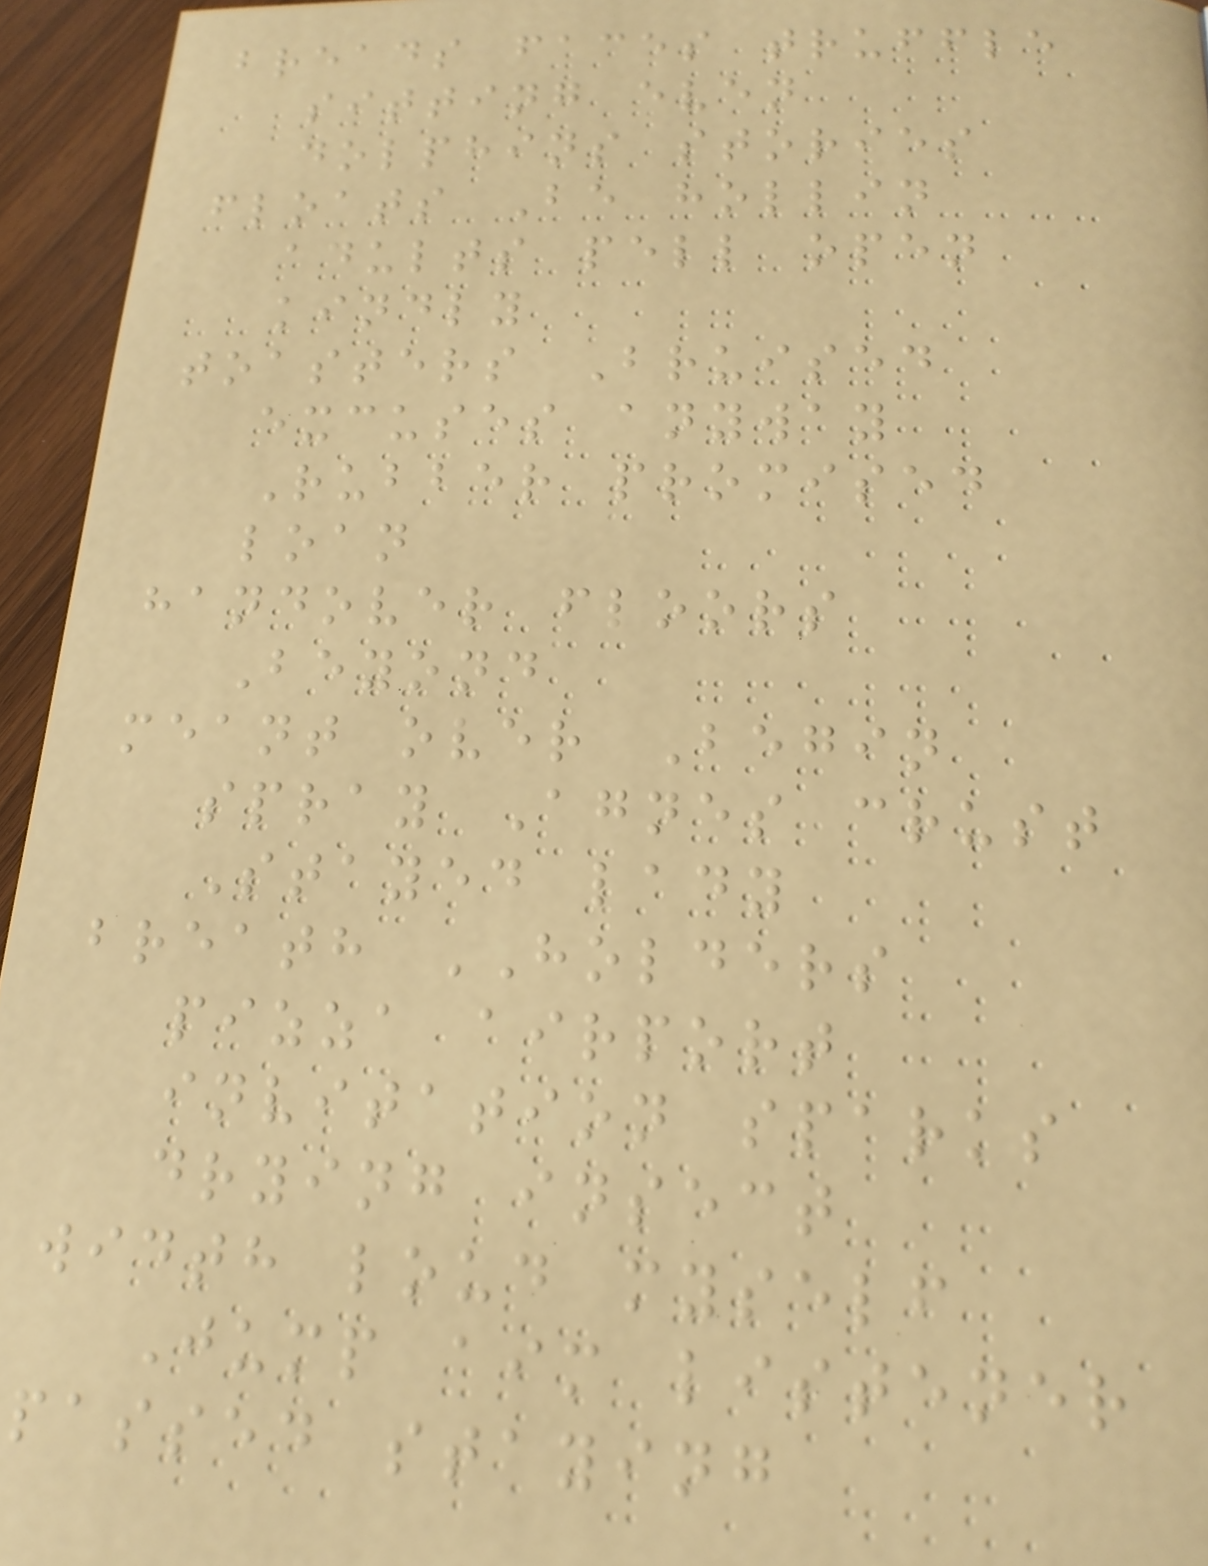breads faces truffle
sitting even
dolphins stories
floats Be hollin
adults pell open
kindly
toasters Bruised
excuses anyway
Rubber promised
loan
handover floors
Beyond
meant over Begin
spray Agnes crust
Stayed lady
breath HOLDERS
pizza airport
invitation sparks
drying insect
width loud myself
Jump aim listener
passed staying
